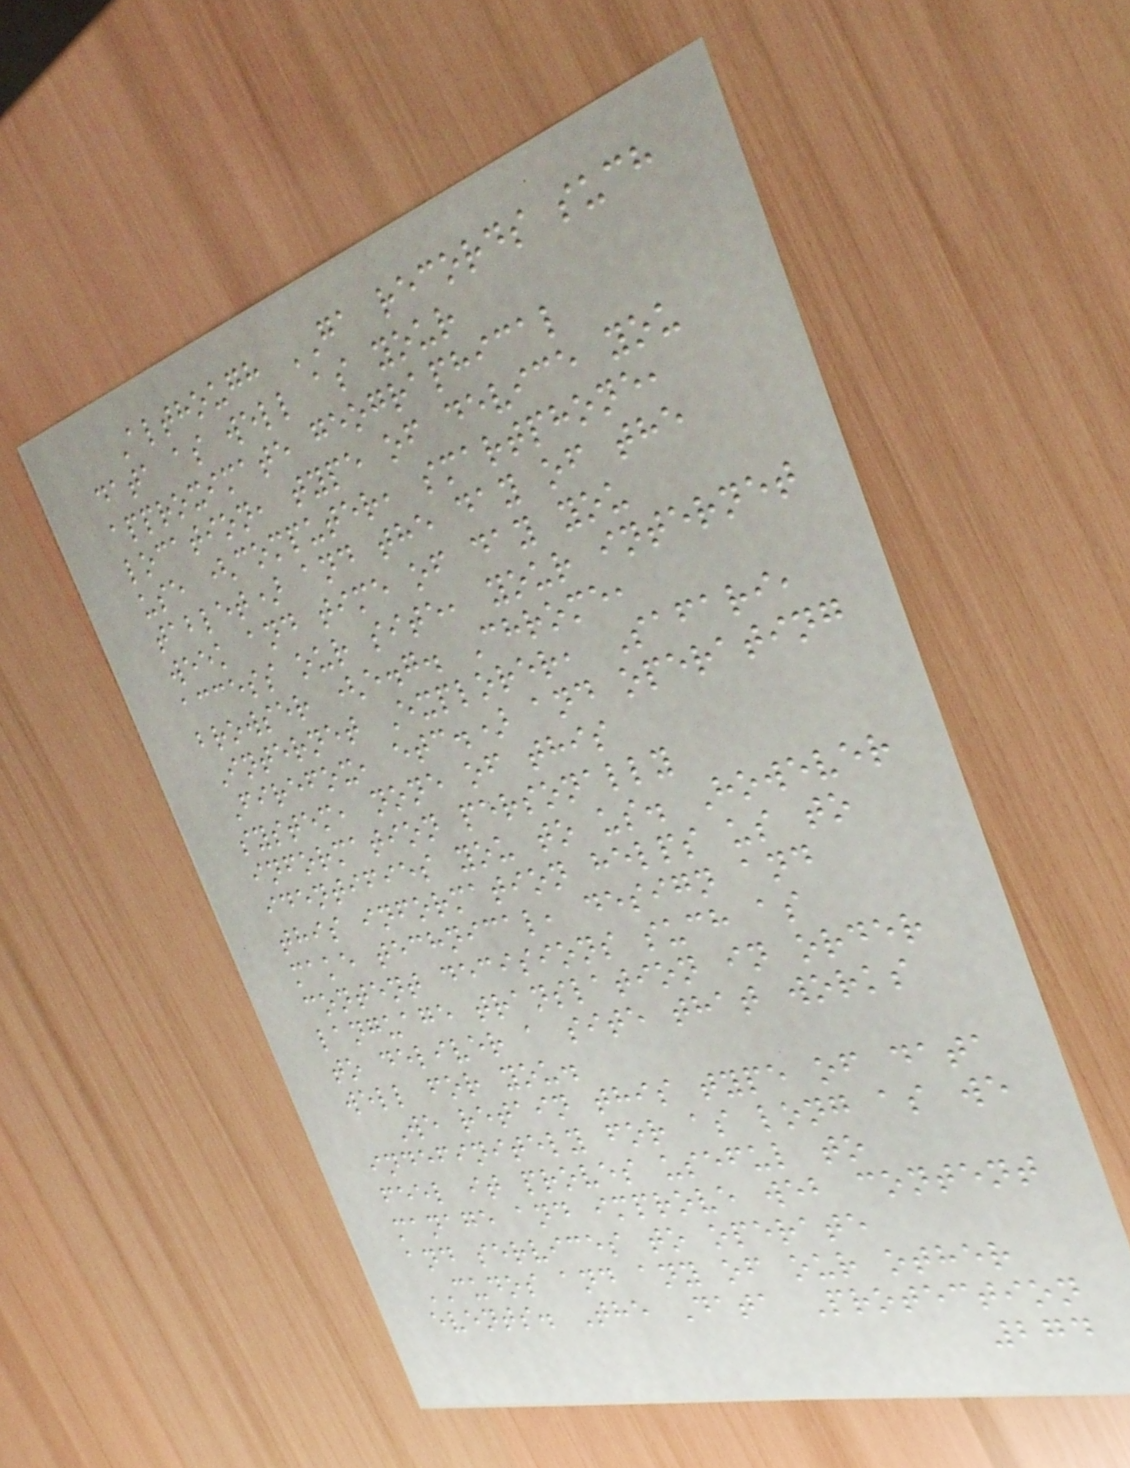Although GA records such
data as well as your
approximate geographical
location, type of device you
use (computer, smartphone,
tablet) and the day of the
week and time of day you
access our site, your internet
browser (e.g. Chrome,
Internet Explorer, Safari,
Firefox, etc.) and operating
system, none of this
information personally
identifies you to us. However
this information helps us to
make technical, design and
content decisions such as
language translation in order
to deliver a site that works
well for you.
We retain this type of data
indefinitely for as long as we
feel it proves useful to
manage and improve web content
and services to operate
CUDOS and any of our other
events. The Data Protection
274
